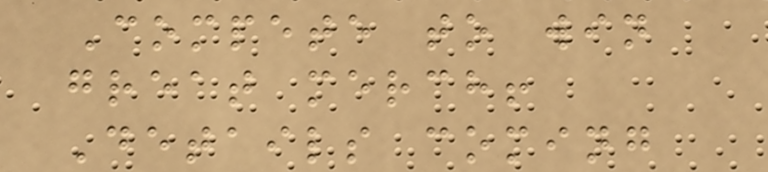Compete to win
great merch!
Details coming
